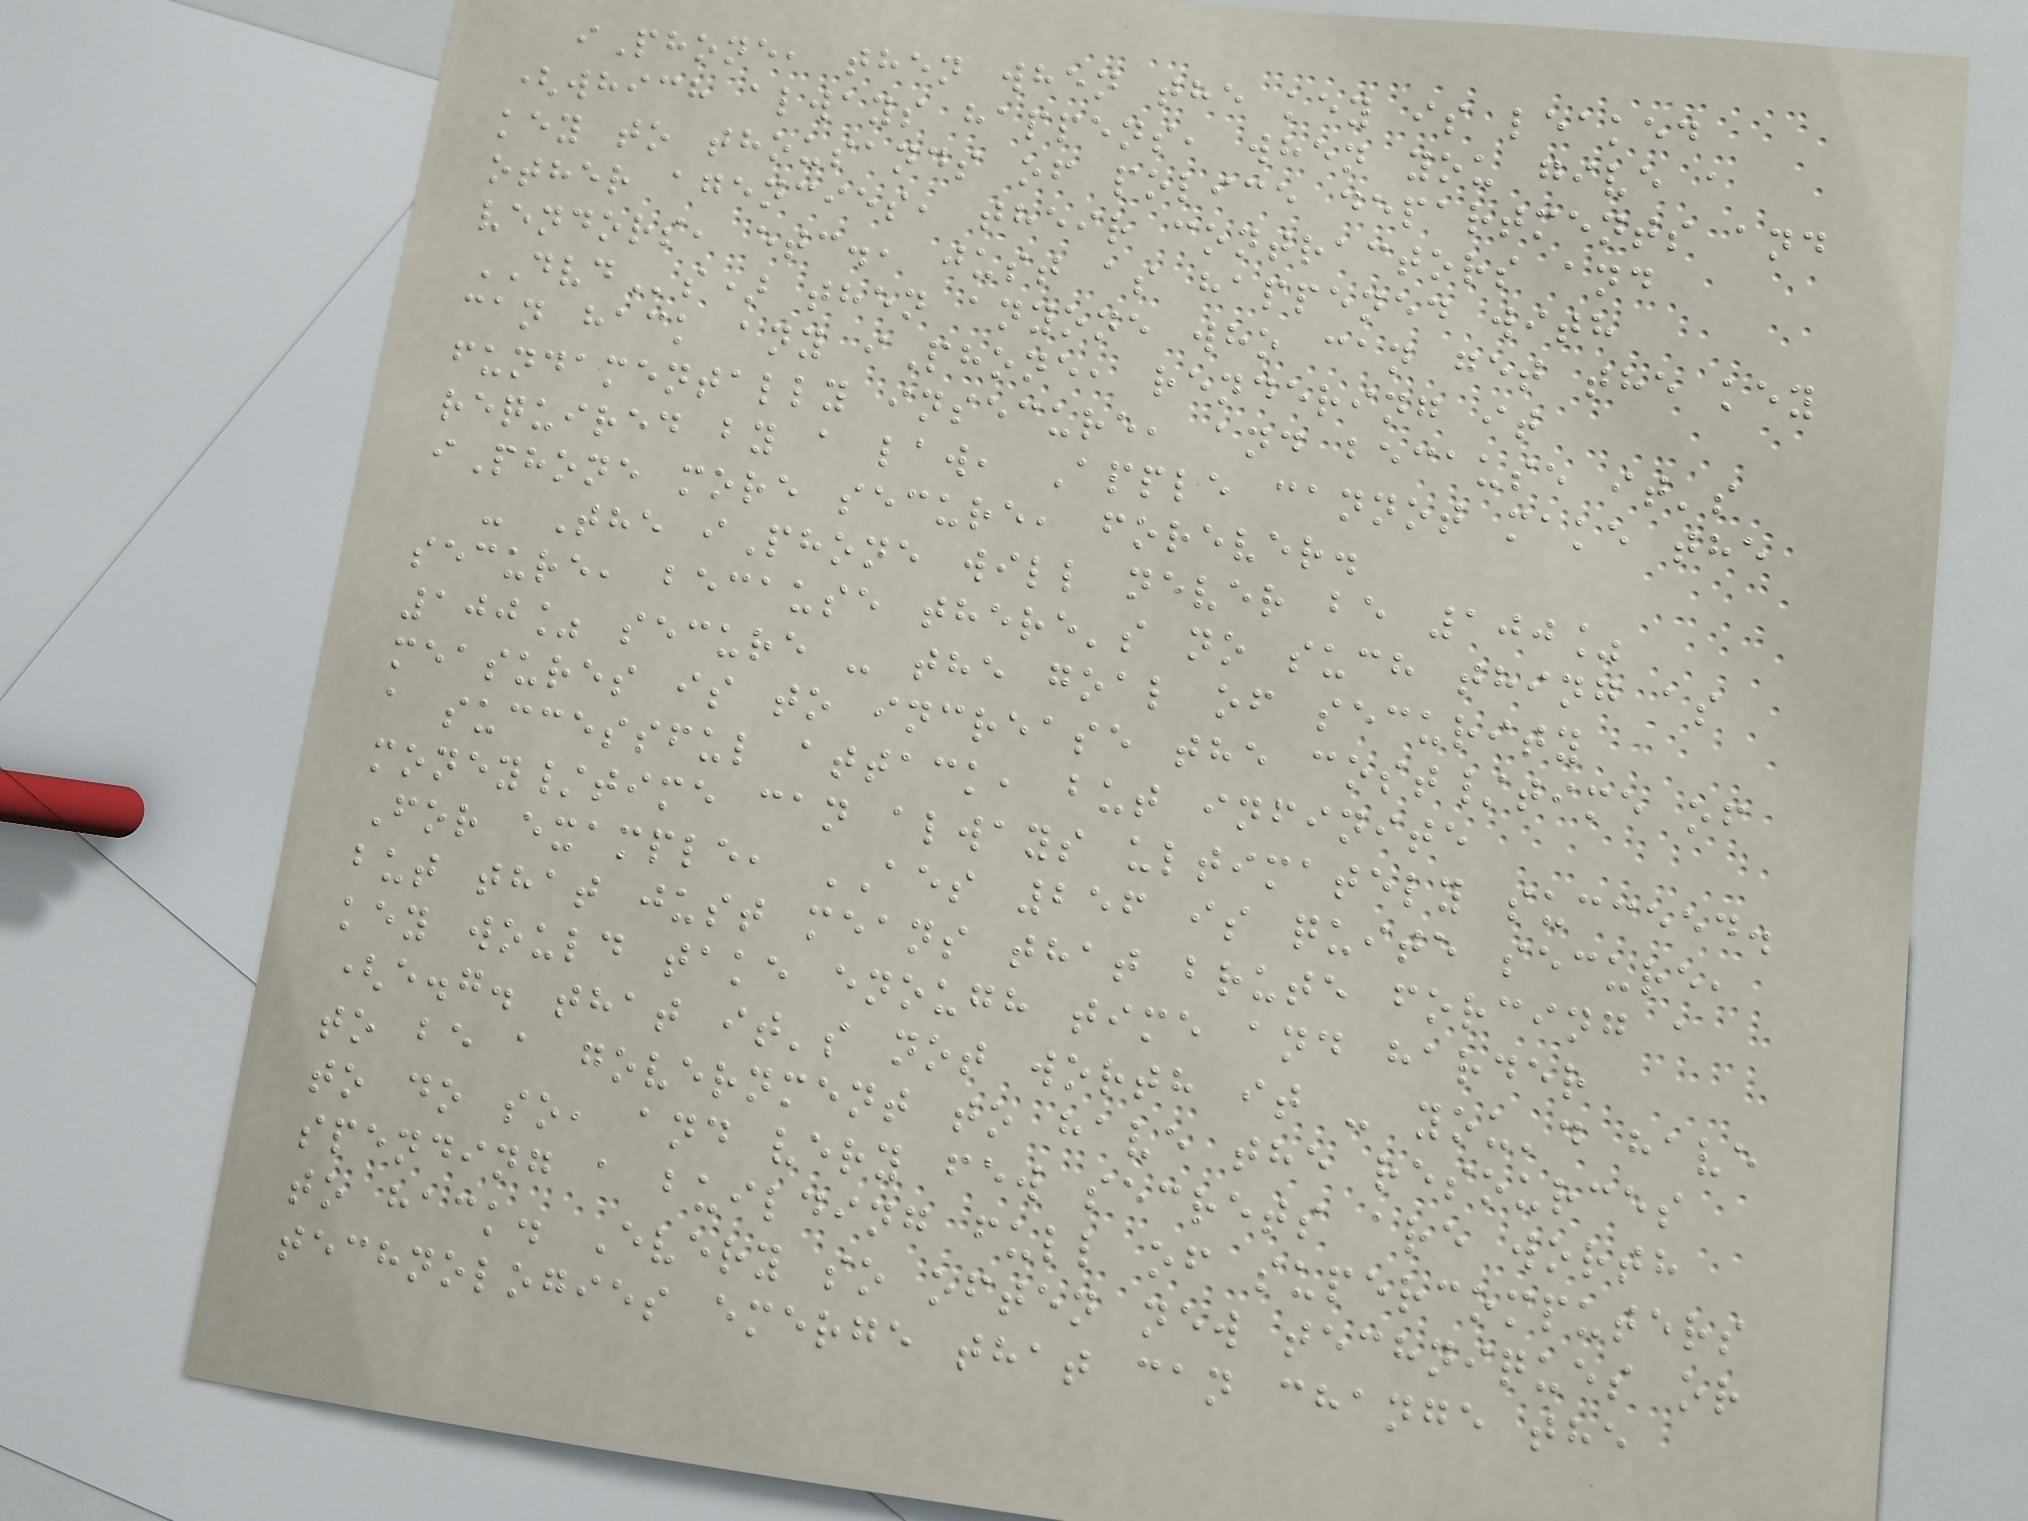iPhone, then when the key is leaked
(which always happens, when you give a
key to thousands of police departments and
other agencies, their contractors and
vendors, etc., just as happened with
DVDs) then anyone who can get the key
can hack any iPhone, rendering it
fundamentally insecure, and because it's
required by a law, Apple cannot make the
iPhone more secure, forever.
- The iPhone will never be 100%
secure, because there's no such thing as
100% secure - the goal of security
measures is to increase the cost/time of
a successful attack, but infinite
money/time can always ultimately succeed.
For example, AES 256 is quite secure,
but that just means that brute forcing a
key would take enough time and harder
(e.g. that it's not worth it - you'd have
to be a government to have the resources
to do so, and very few secrets are worth
spending a building full of supercomputers
to hack. Every so often new techniques or
technologies emerge that can change the
